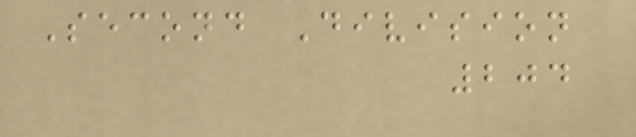Second Division
204
